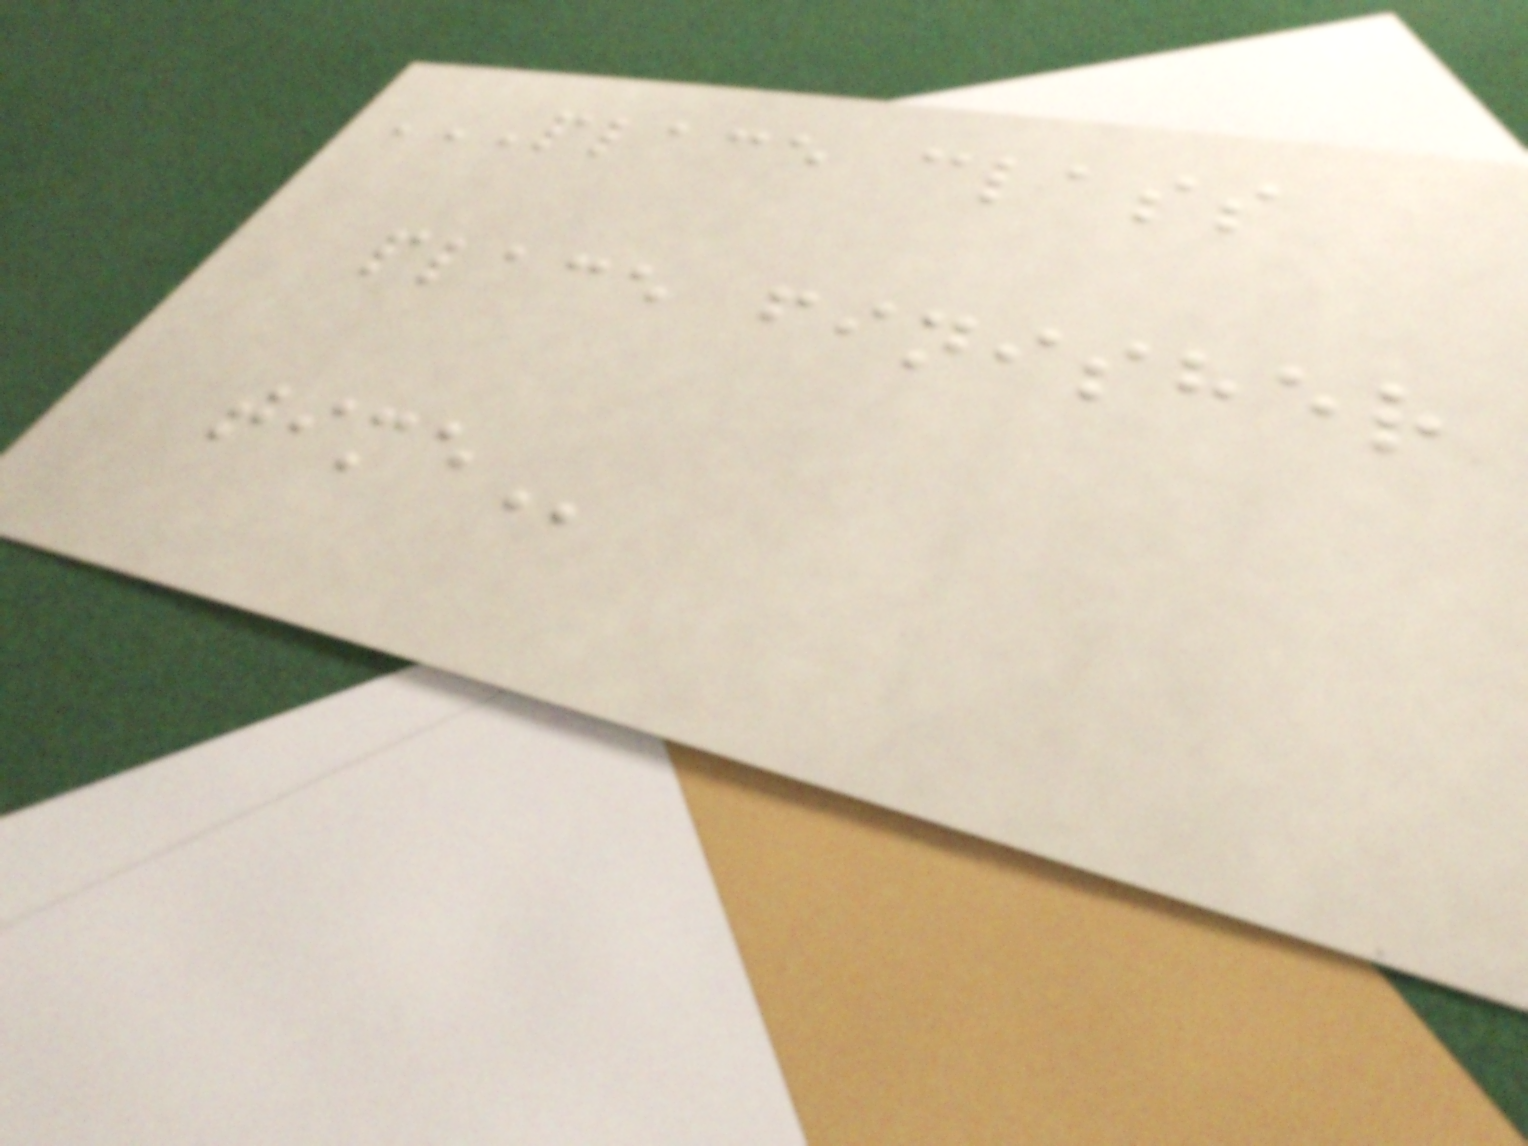PLACE CLASS
PLACE FINISHER
TIME
